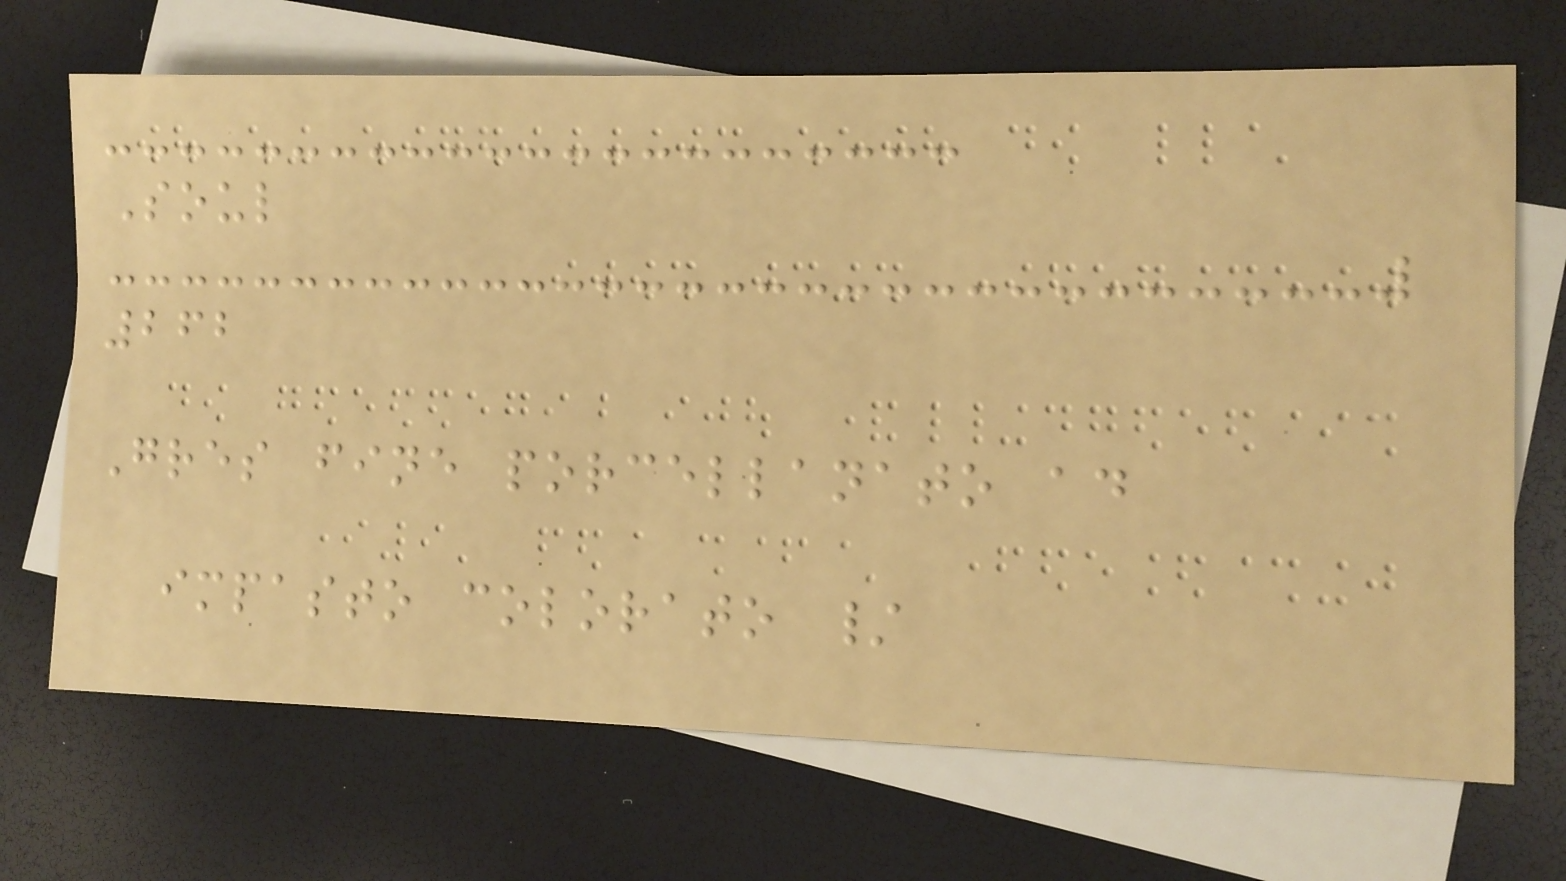Soul
262
Gres fine porcellanato ad
impasto colorato /
